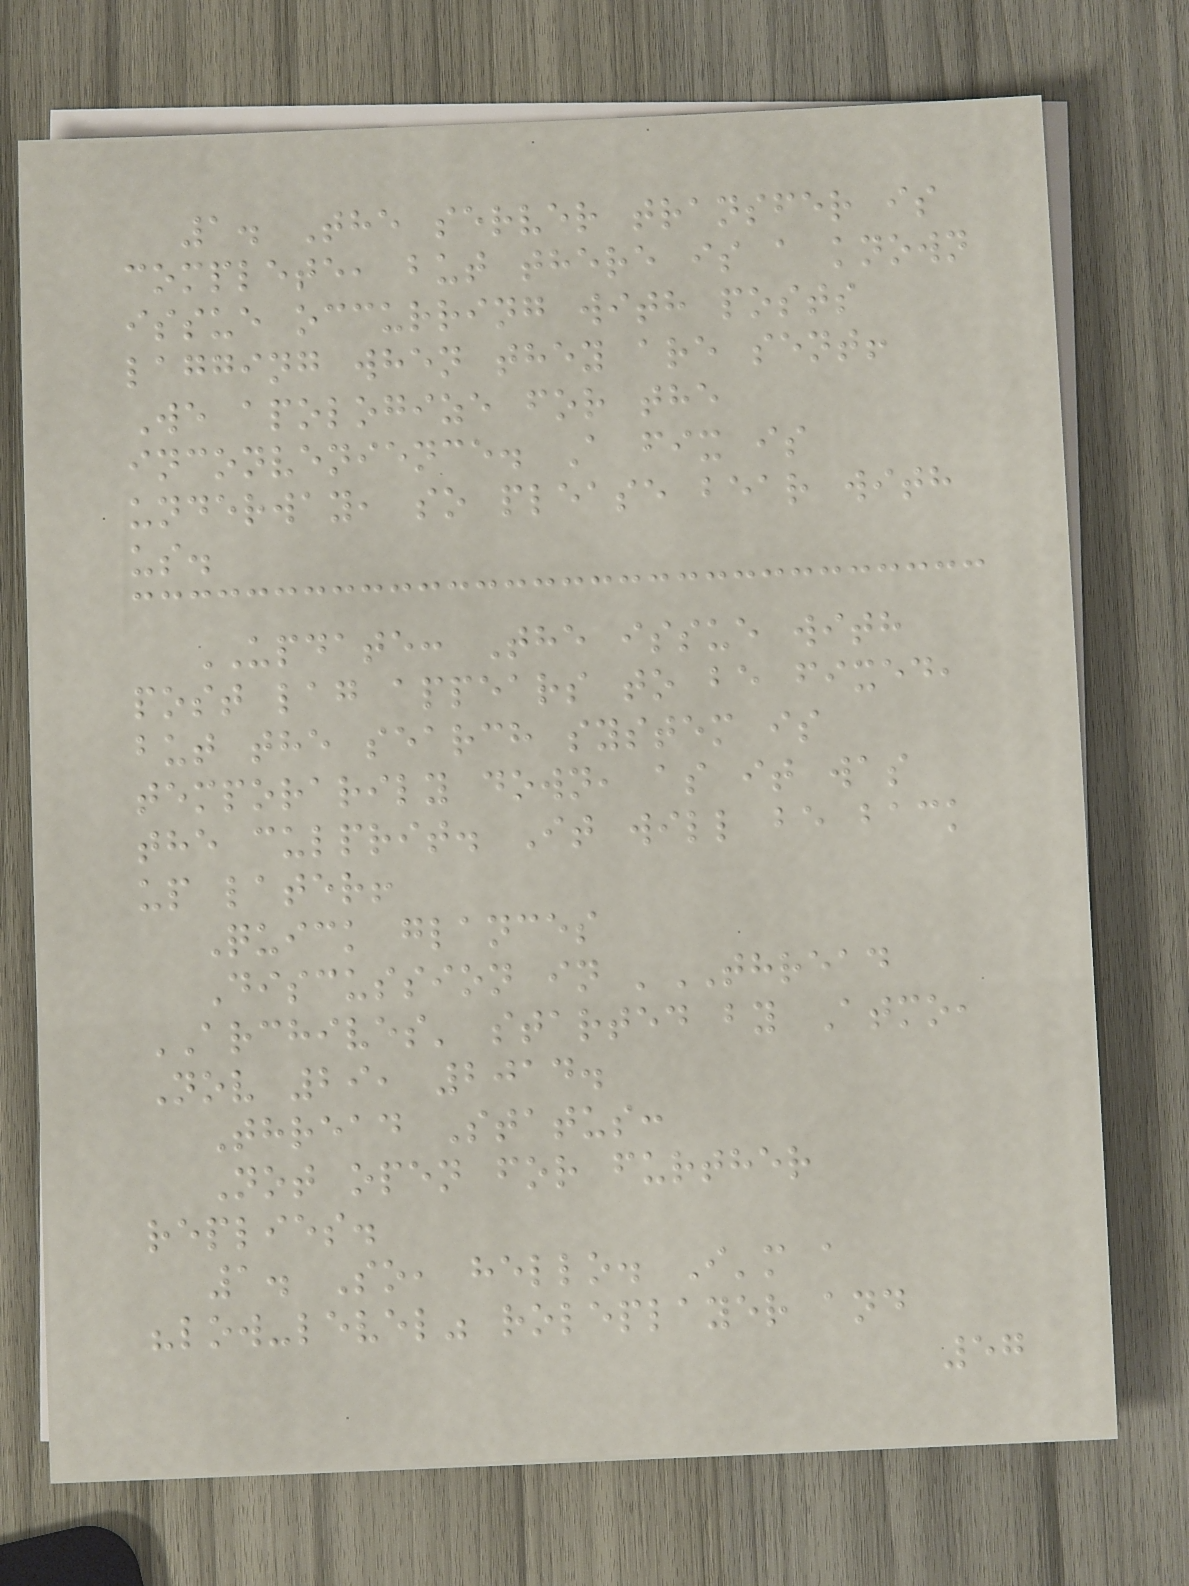1. The server transfer is
complete, but there is a known
issue occurring with posts
lagging when they are sent!
We apologize for the
inconvenience. A fix is
underway, so please bear with
us.
UPDATE: The issue with
post lag appears to be fixed,
but the search system is
temporarily down, as it was
the culprit. It will be back
up later!
Quick glances
Discussion in 'THREAD
ARCHIVES' started by Atmo,
Nov 29, 2014.
Thread Status:
Not open for further
replies.
1. So, hello. I'm a
"low-level" roleplayer and
57
